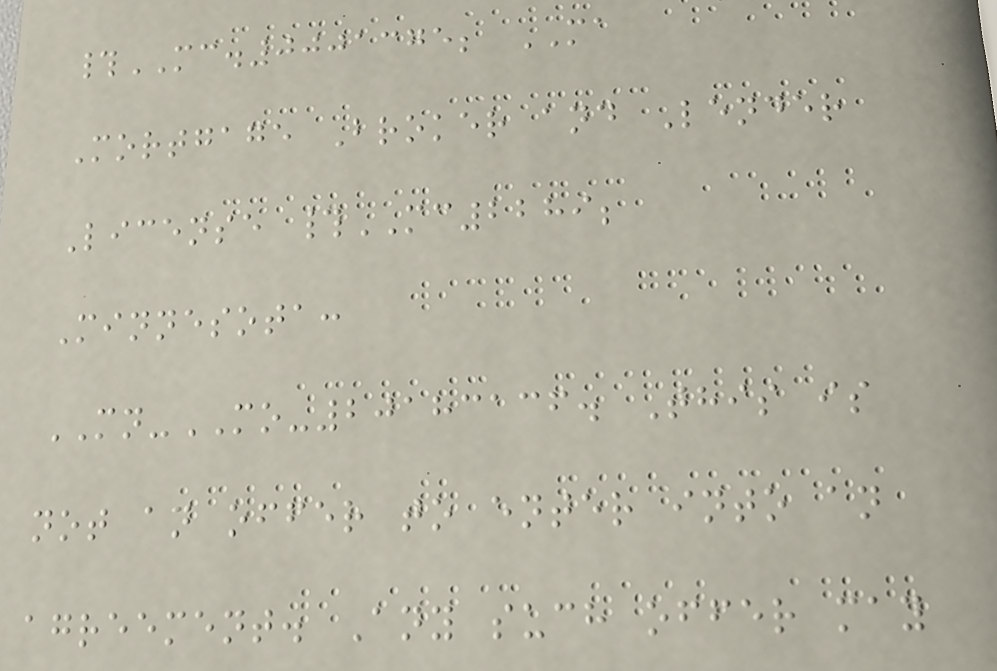#MC.0001375; MA
Mortgage Broker and Lender
License #MC2289;
Minnesota:
MN-MO-20183136. This is
not an offer to enter into an
agreement. Any such offer may
